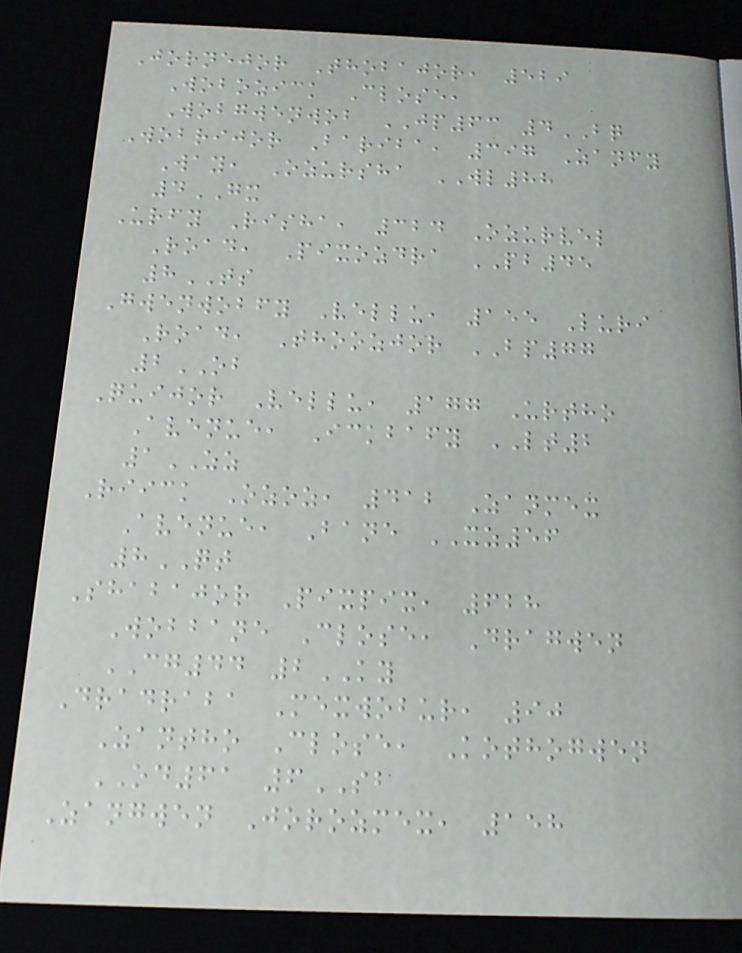Jornejor Thobajor, 529
Wobozick Close,
Wobgwenwob JP63 4BQ
Wobrijor Bariba, 397 Zanfy
Way, Ozursha WL88
4GX
Urfy Risha, 324 Ozurvel
Road, Pixozdra PB45
8TS
Gwenwobfy Vellu, 155 Luri
Road, Thoozjor BP77
2OB
Quijor Vellu, 177 Urtho
Avenue, Ickbafy LT2
1ZZ
Riick Ozoz, 412 Zanmex
Avenue, Bane XZ56
8QT
Shabajor Pixpix, 628
Wobbane Close, Dragwen
CG44 2KY
Dradraba Mexwobur, 90
Zantho Close, Kothogwen
OD61 6SB
Zangwen Jorozmex, 158
